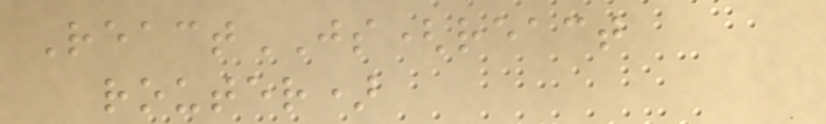ReactJS(react
router)
